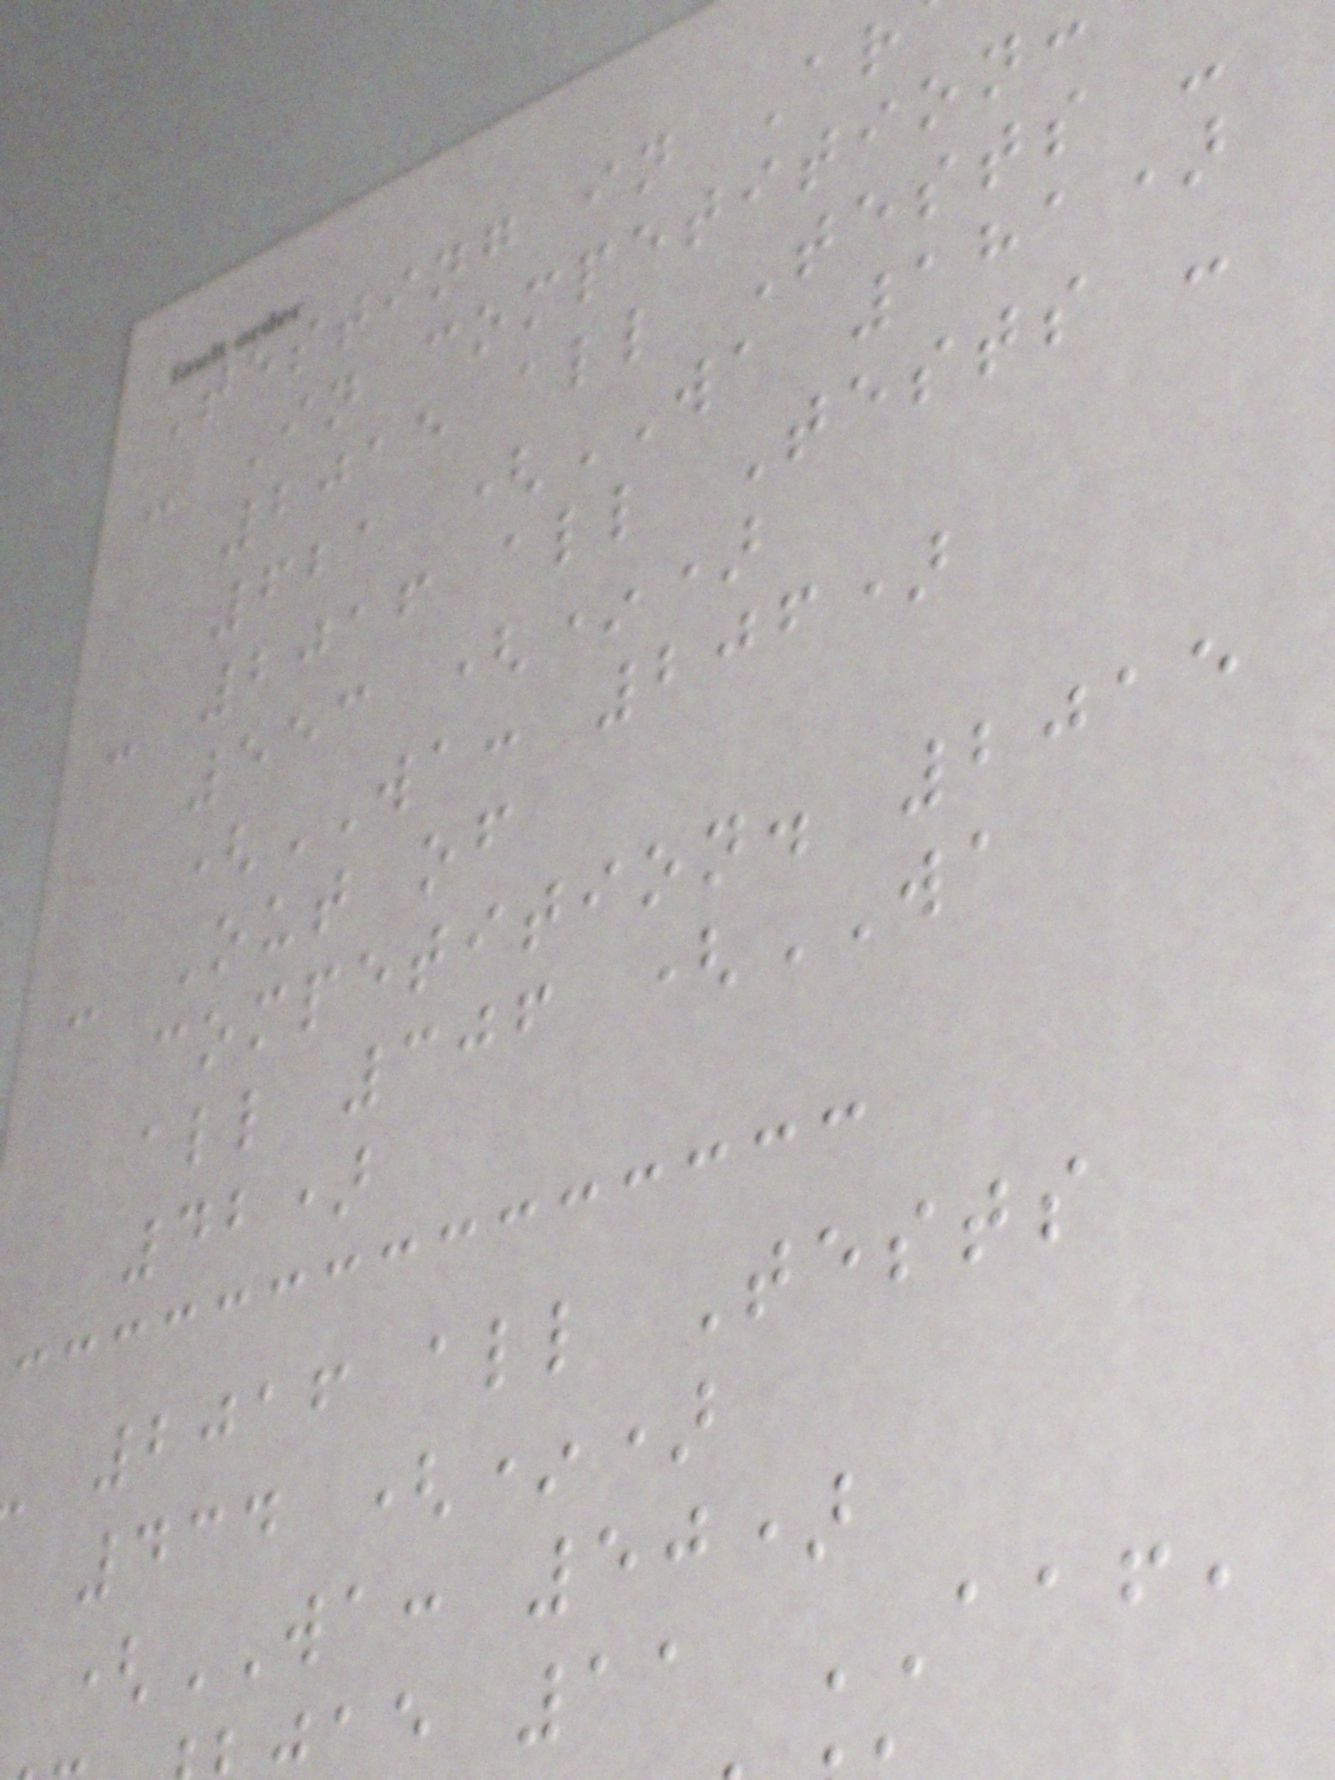Testing in Ar
- In competition
2015 all Tests -
621 (WA 181)
- 2016 all Tests -
553 (*)
(WA: 206)
- Out of
competition. 2015
all 306 (WA
42)
2016 all Tests
434 (*)
(WA: 50)
ae 11 AAF,
